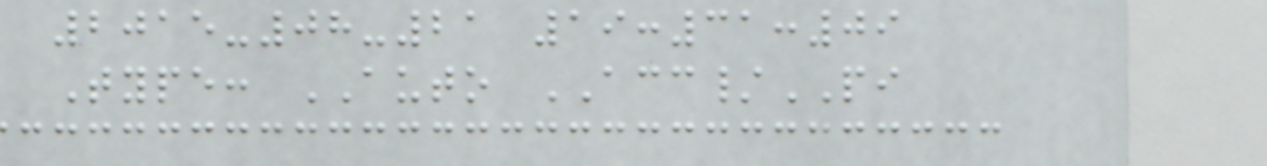2015-08-21 19:31:09
Type: AUTO ACC/PI
